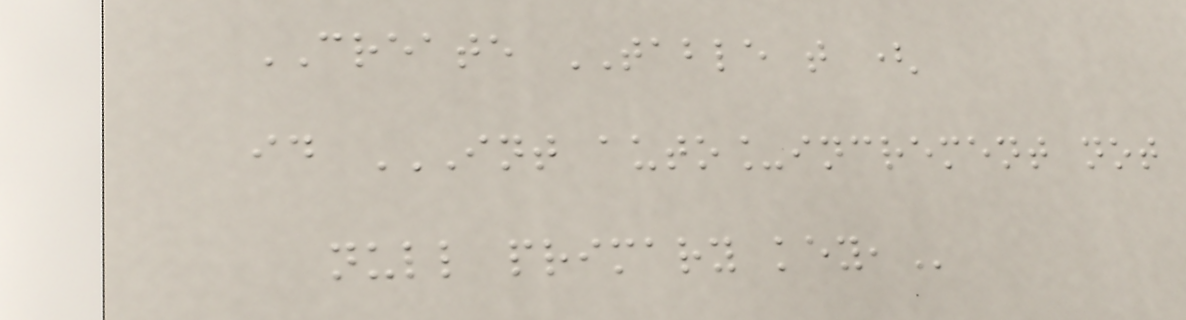CREATE TABLE t (
id INT AUTO_INCREMENT NOT
NULL PRIMARY KEY,
